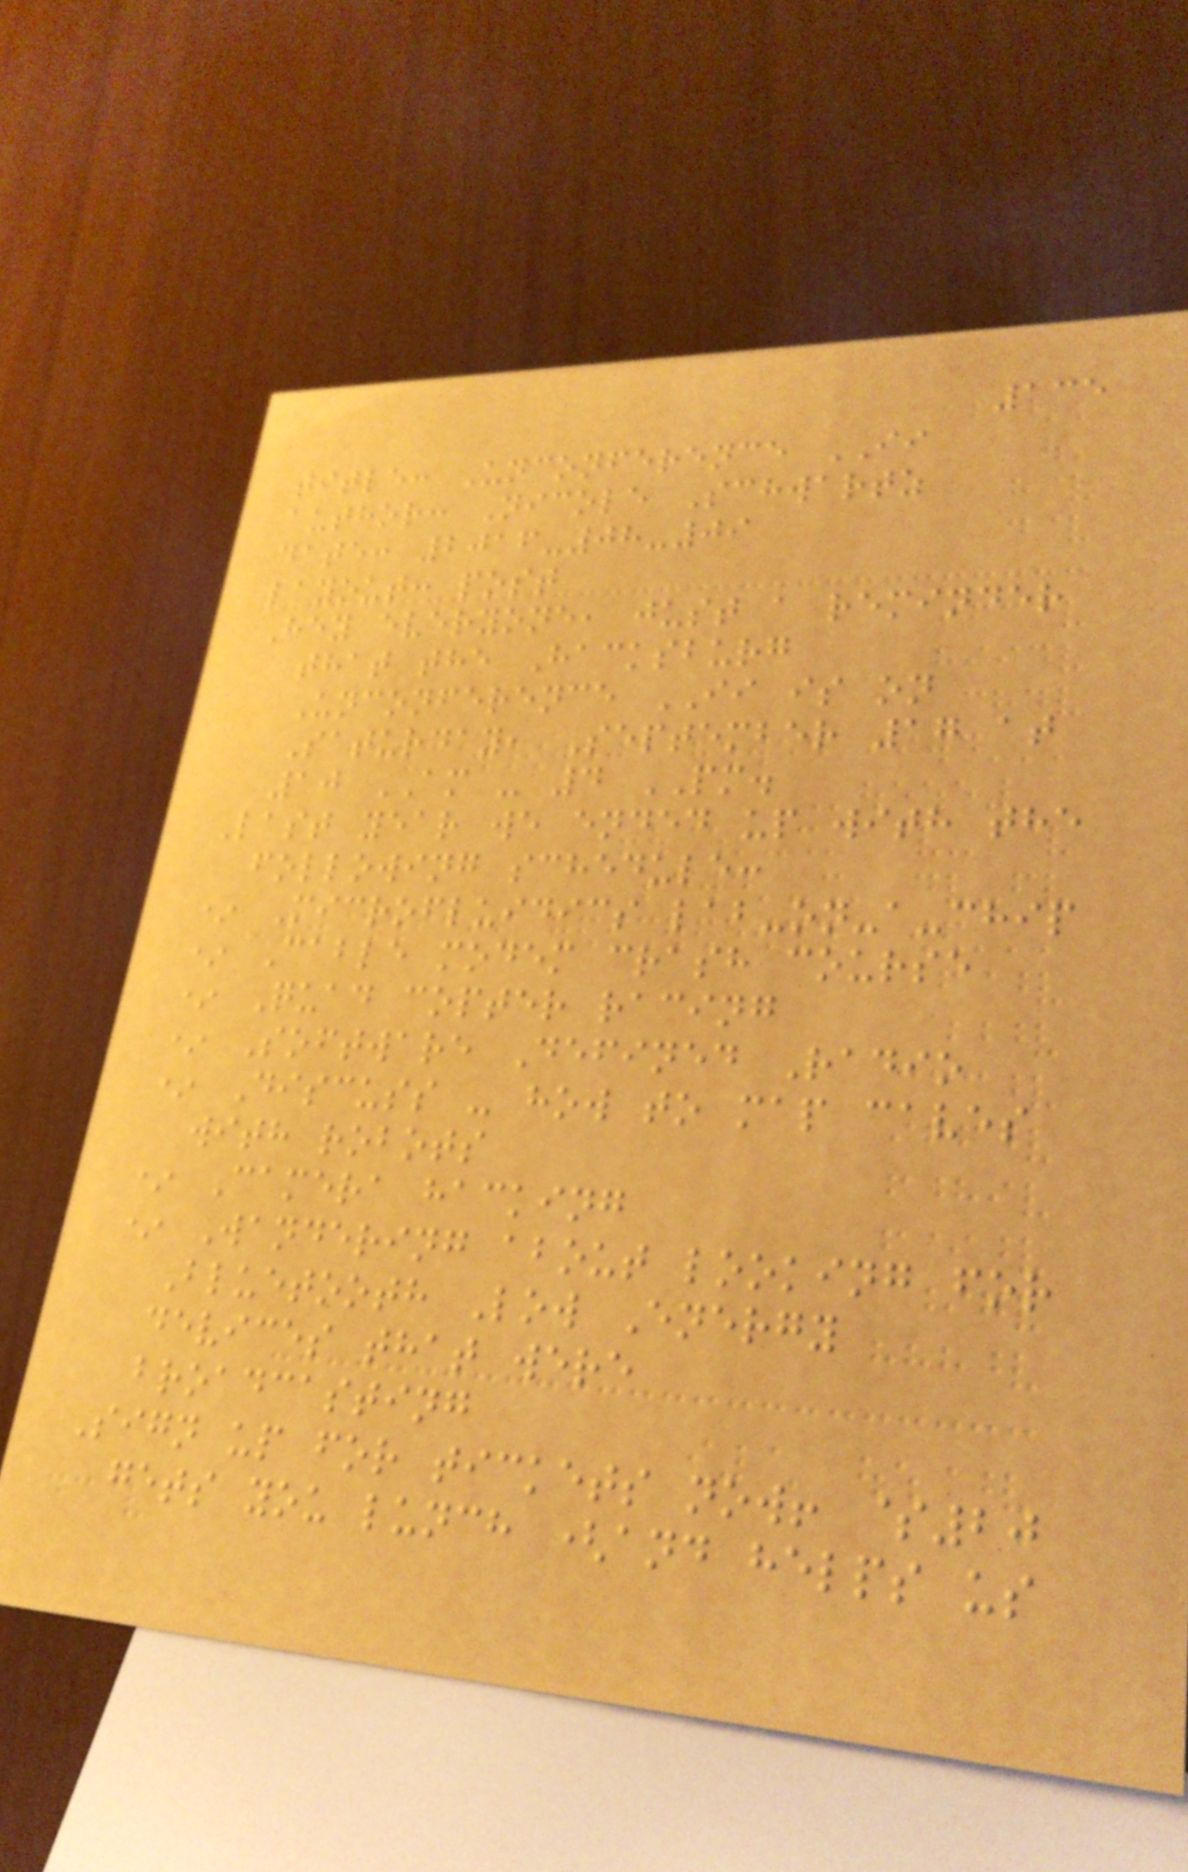135
title: Unconference II
author: Nicole Schwartz
date: 2016-08-09
layout: post
Hey everyone, just a reminder
that the Hacksburg
Unconference II is on
Saturday, September 17 at
10 AM - 4 PM.
Last year we ended up with the
following schedule:
* Microfluidics lab-on-a-chip
* Cable modem crash course
* Quad copter racing
* Software Defined Radio
* Discuss - how to map caves
with robots
* Camera hacking
* Wandering about looking for
Bluetooth Low Energy
devices that were
broadcasting
Sign up for tickets now! $20
gets you lunch (and helps us
